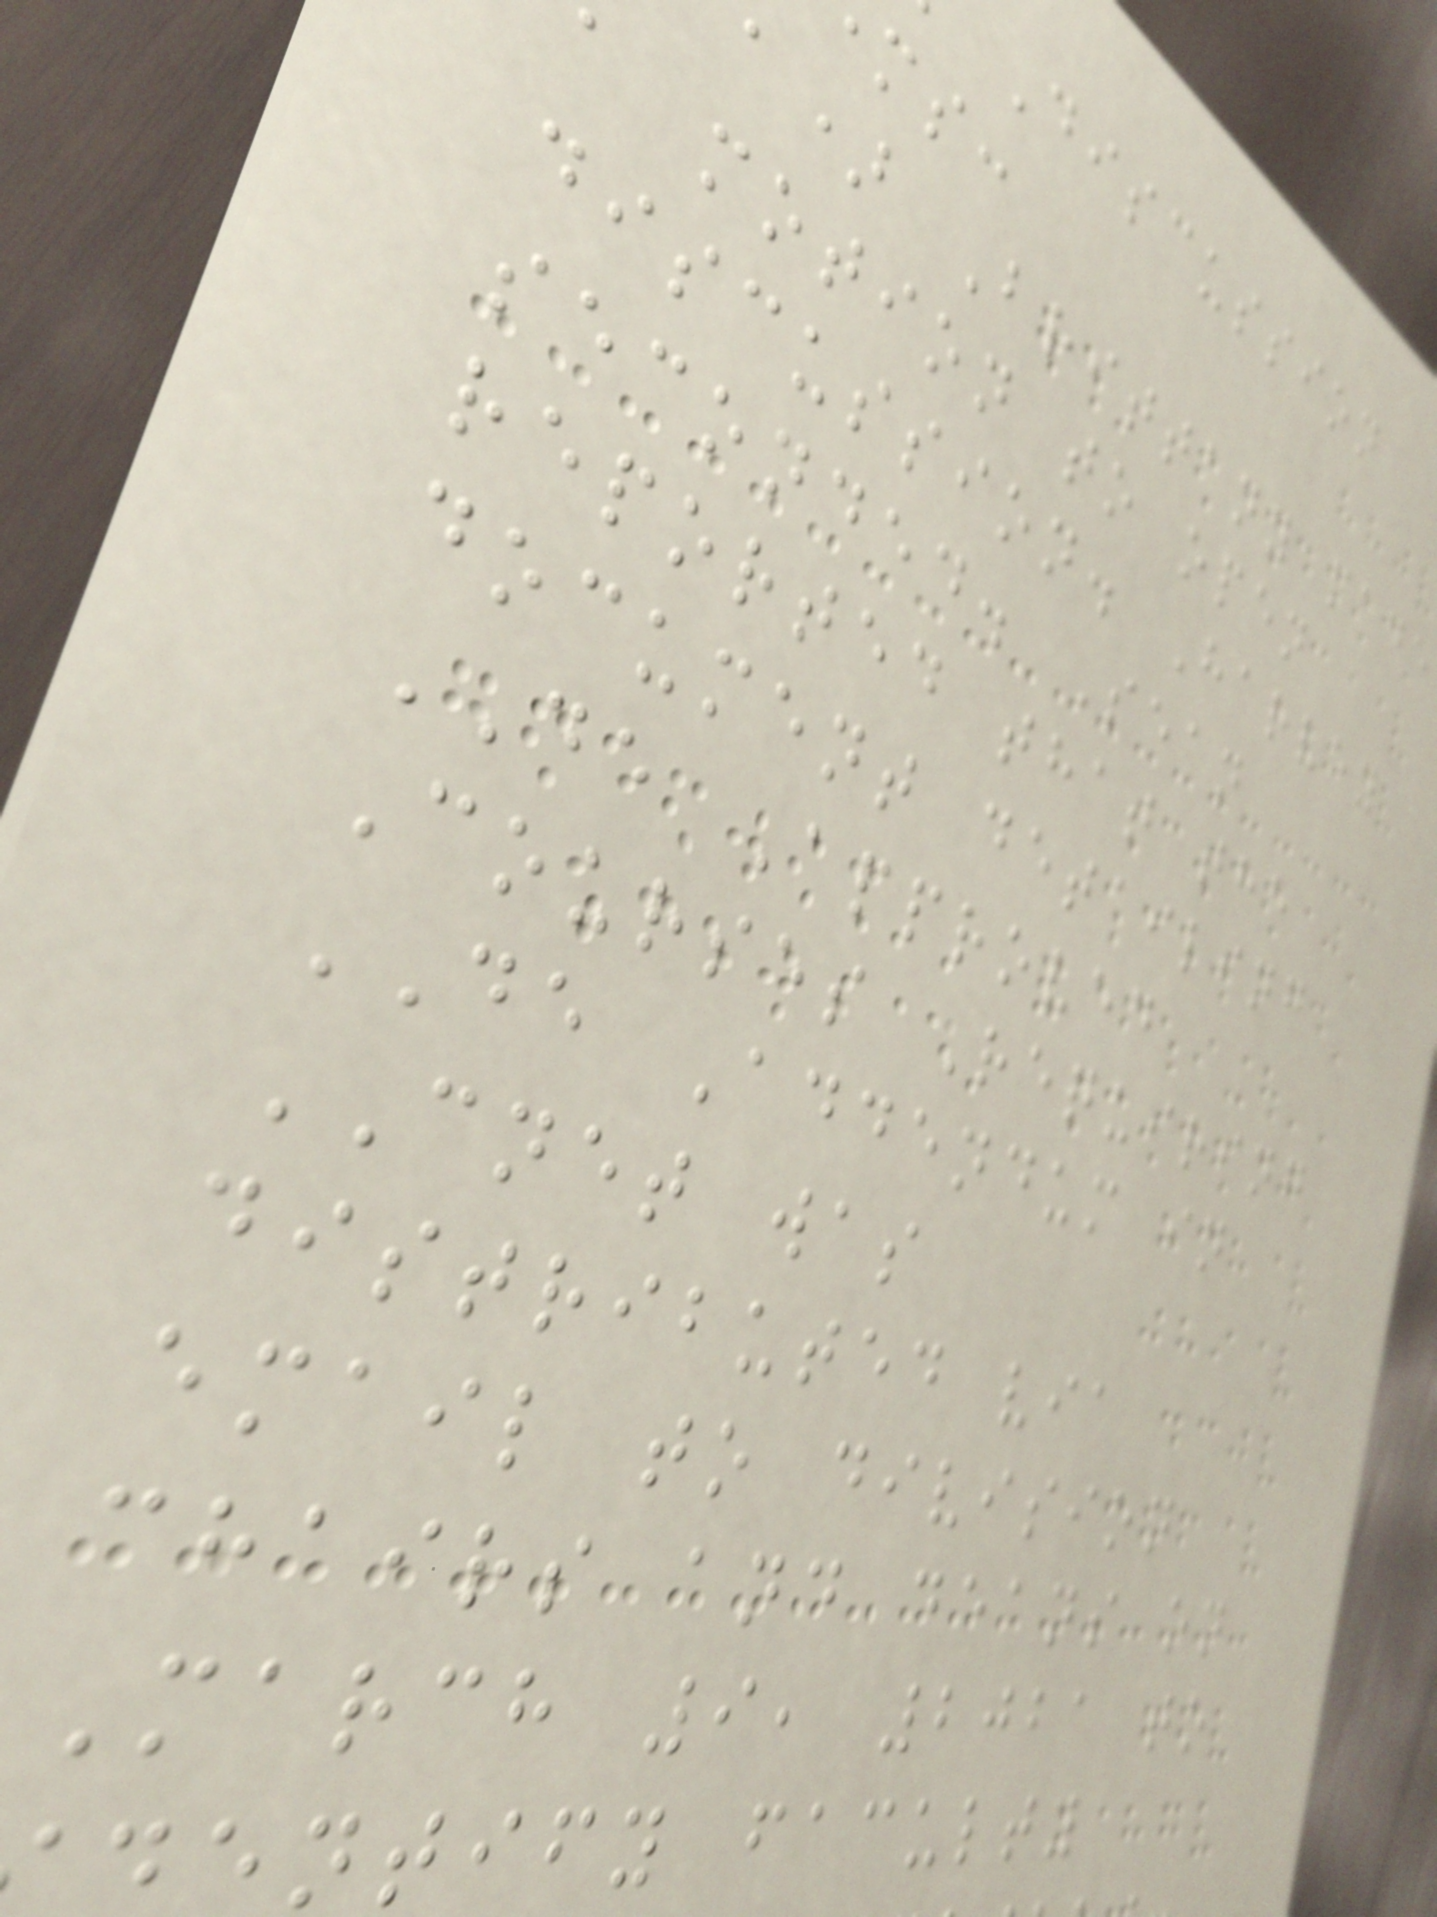Discussion
a) Brittany made
a motion to open
discussion. Harvey
seconded. Sean
reported that the
document detailing
DE Approved
Courses Requiring
DE Addendum in
CNET was
distributed via
email to division
chairs and deans on
March 9, 2021 to
ntify faculty
